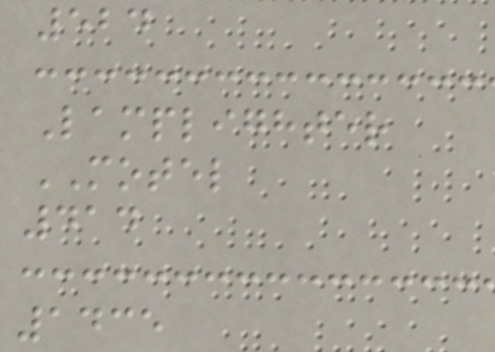524
Lamplighter
MOTEL
414
1435
